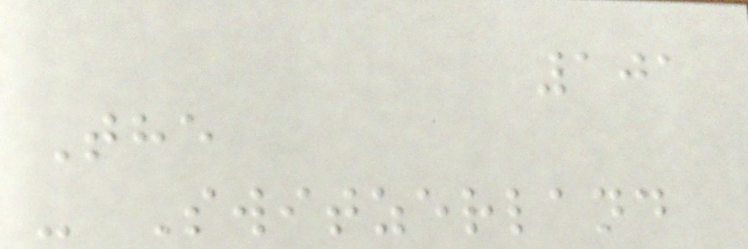101
The
- Switzerland
